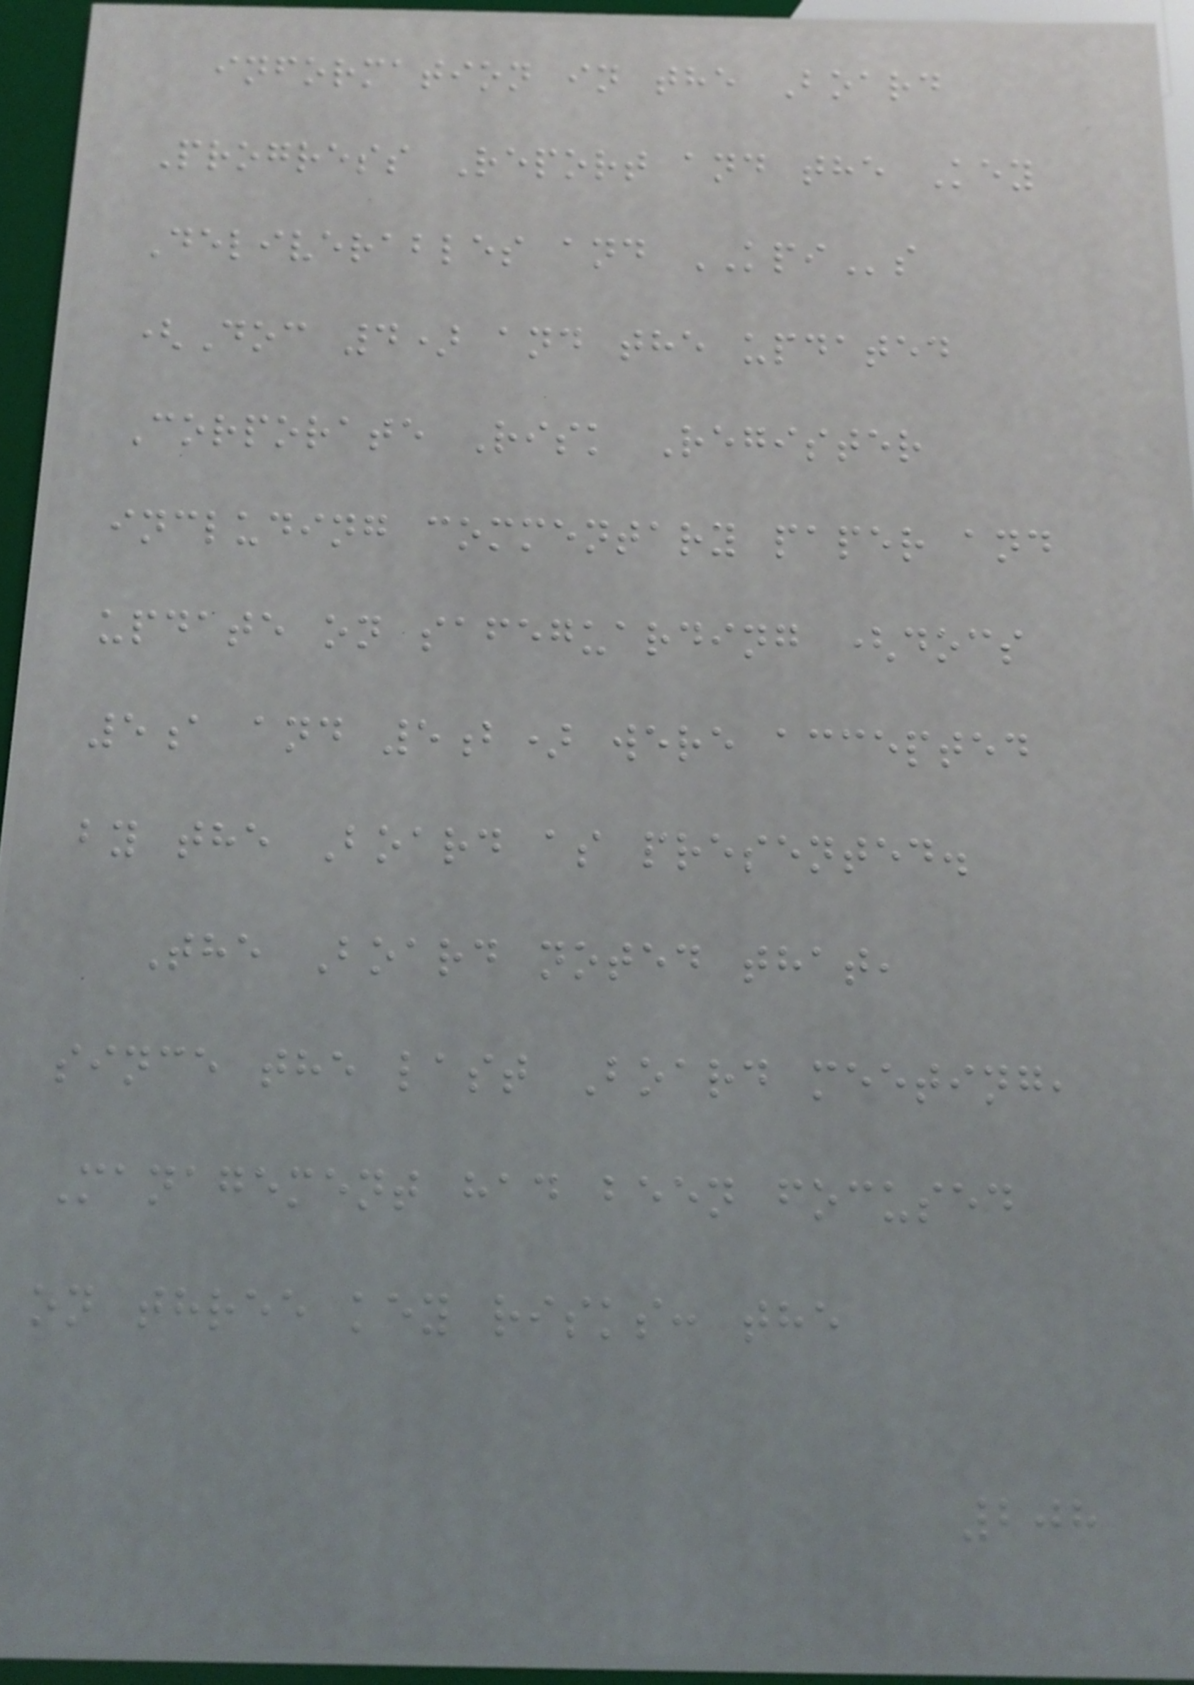information in the Board
Progress Report and the Key
Deliverables and KPIs
(Doc 4) and the updated
Corporate Risk Register
including commentary paper and
update on safeguarding (docs
5a and 5b) were accepted
by the Board as presented.
The Board noted that,
since the last Board meeting,
Management had been focused
on three key risks: the
208
